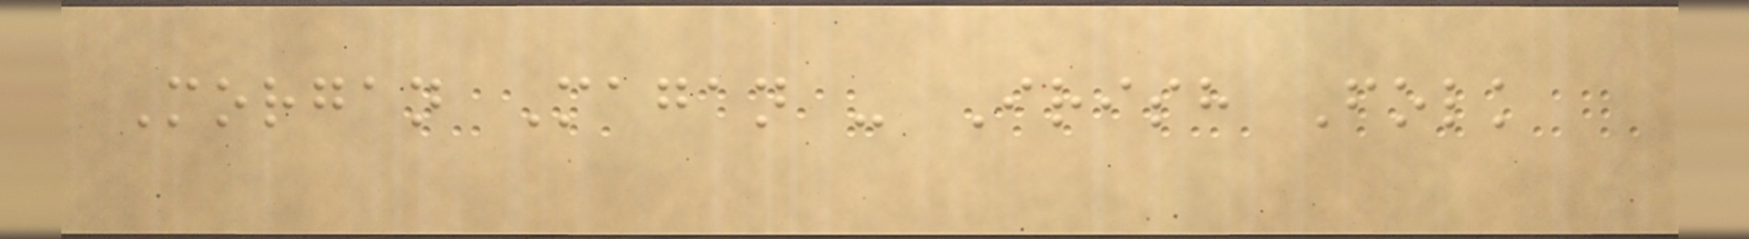Morgan Magan - Irish Folk
